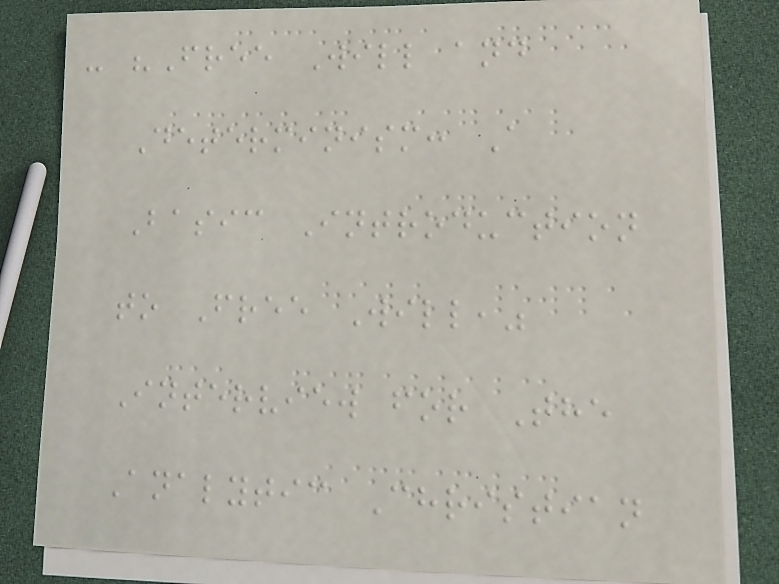- "Free Will and
Determinism: A
Basic Introduction
to Free Will,"
Interview for The
Analytic Christian
